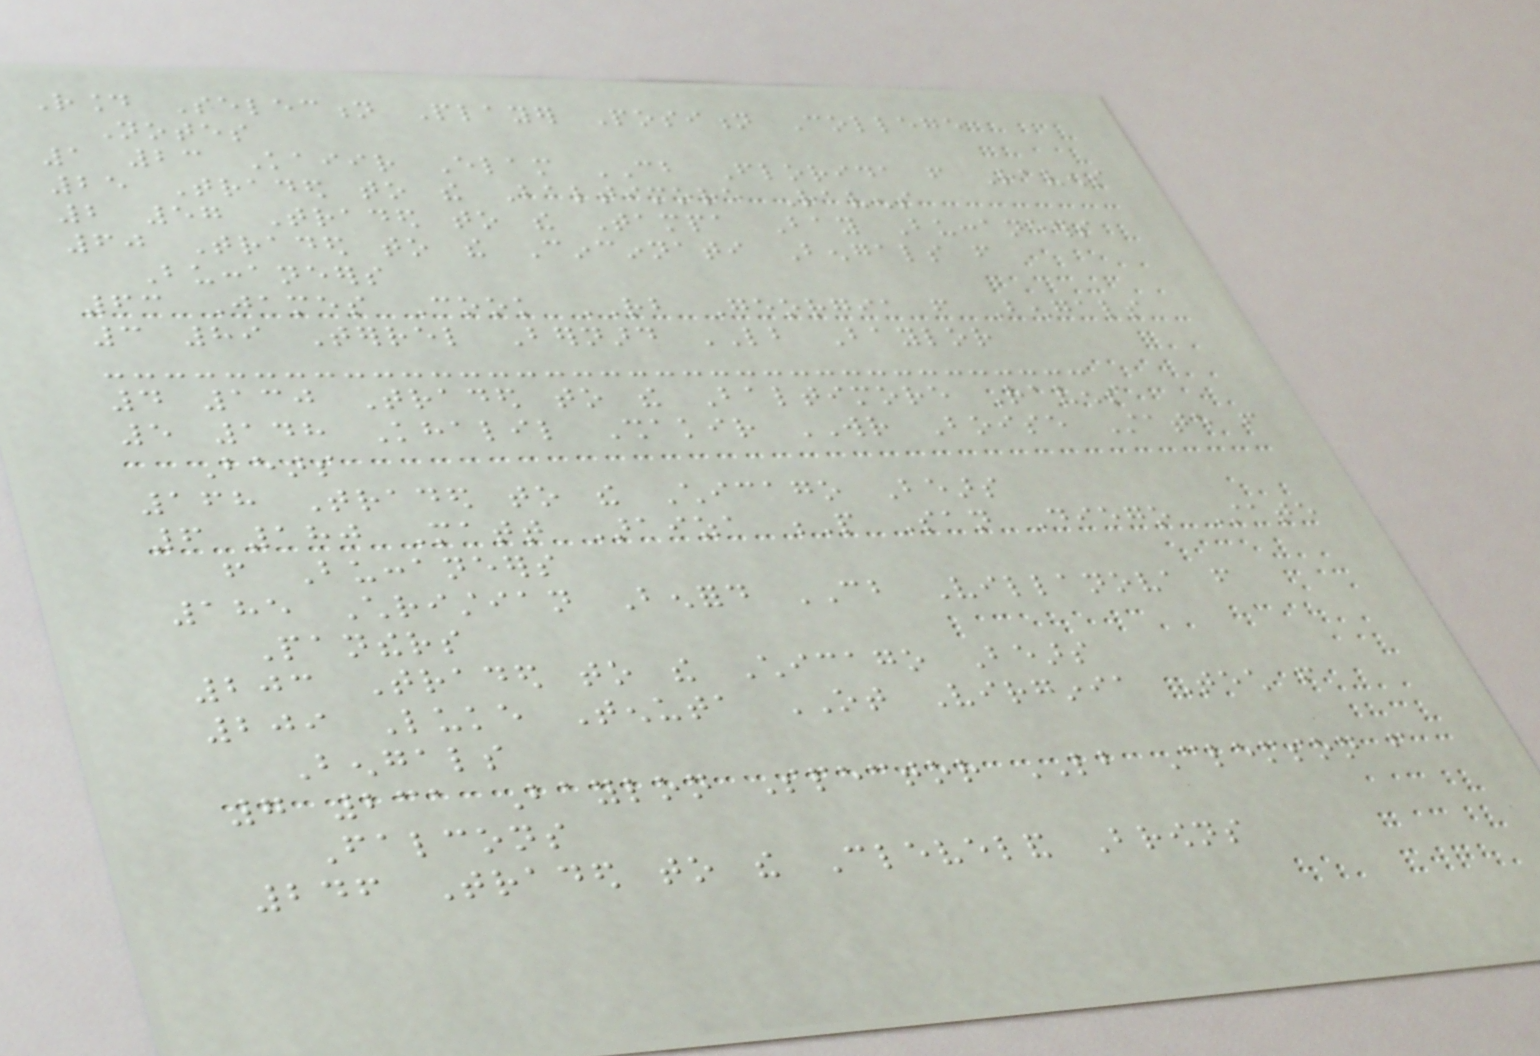Round Selection Player Position College
Notes
1 23 Kaiir Elam CB Florida from Ravens
25 Traded to the Baltimore Ravens
2 57 Traded to the Tampa Bay Buccaneers
60 Traded to the Cincinnati Bengals from
Buccaneers
63 James Cook RB Georgia from Bengals
3 89 Terrel Bernard LB Baylor
4 130 Traded to the Baltimore Ravens
5 148 Khalil Shakir WR Boise State from
Bears
168 Traded to the Chicago Bears
6 180 Matt Araiza P San Diego State
from Buccaneers
185 Christian Benford CB Villanova from
Panthers
203 Traded to the Chicago Bears
209 Luke Tenuta OT Virginia Tech from
Bengals
7 231 Baylon Spector LB Clemson from
Falcons
246 Traded to the Cleveland Browns
